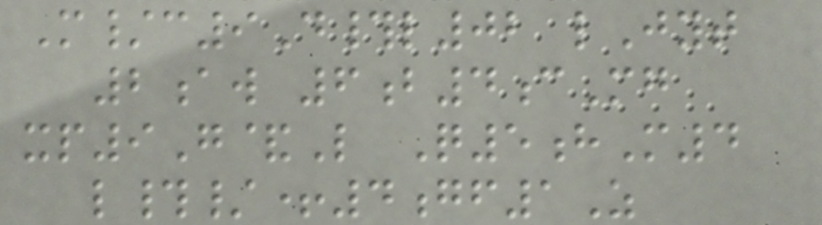M/c9D#l02 lJyt
2aw 6b4cMg
xp9G&L Q5hM4
l#/+4gf1Z
